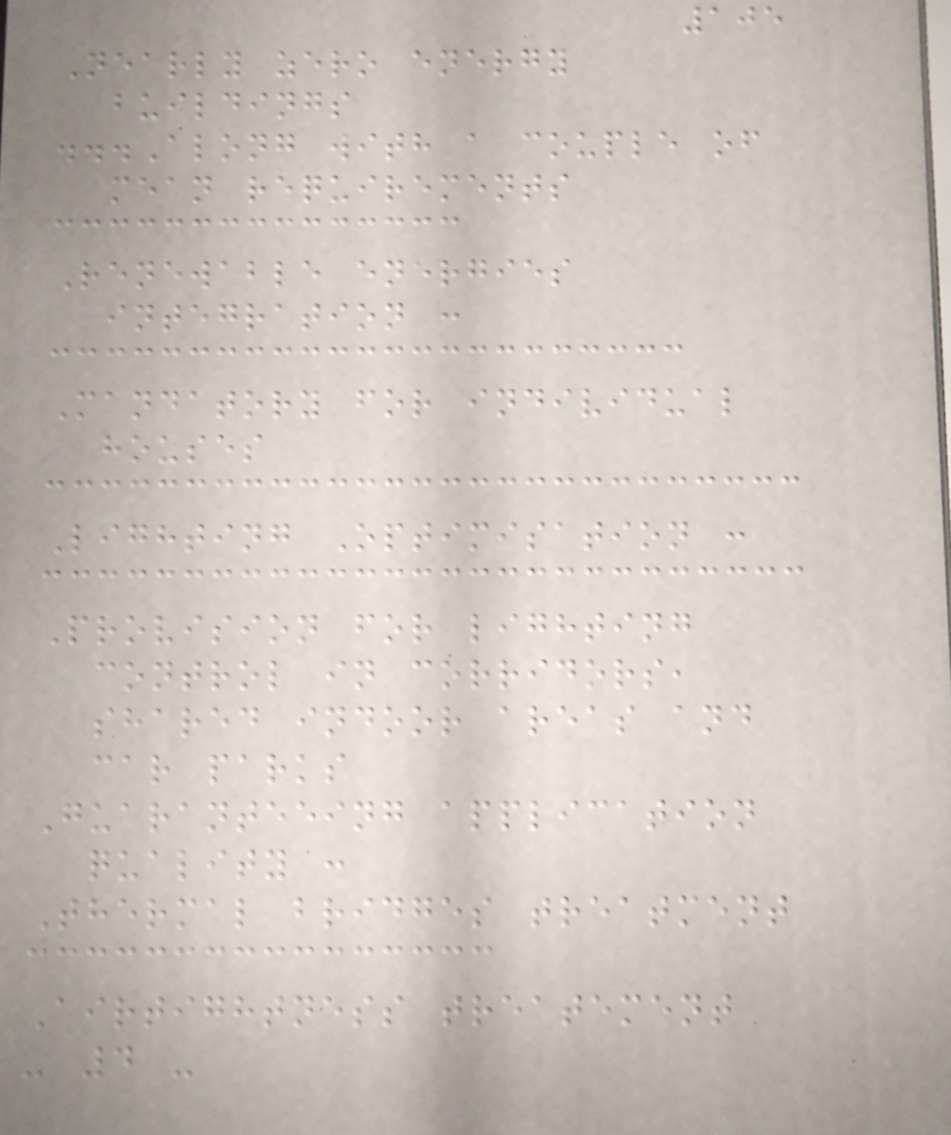105
Nearly zero energy
buildings
...Along with a couple of
mean requirements
Renewable energies
integration :
Mandatory for individual
houses
Lighting Optimisation :
Provision for lighting
control in corridors,
shared indoor areas and
car parks
Guaranteeing application
quality :
Thermal bridges treatment
Airtightness treatement
- 4 -
